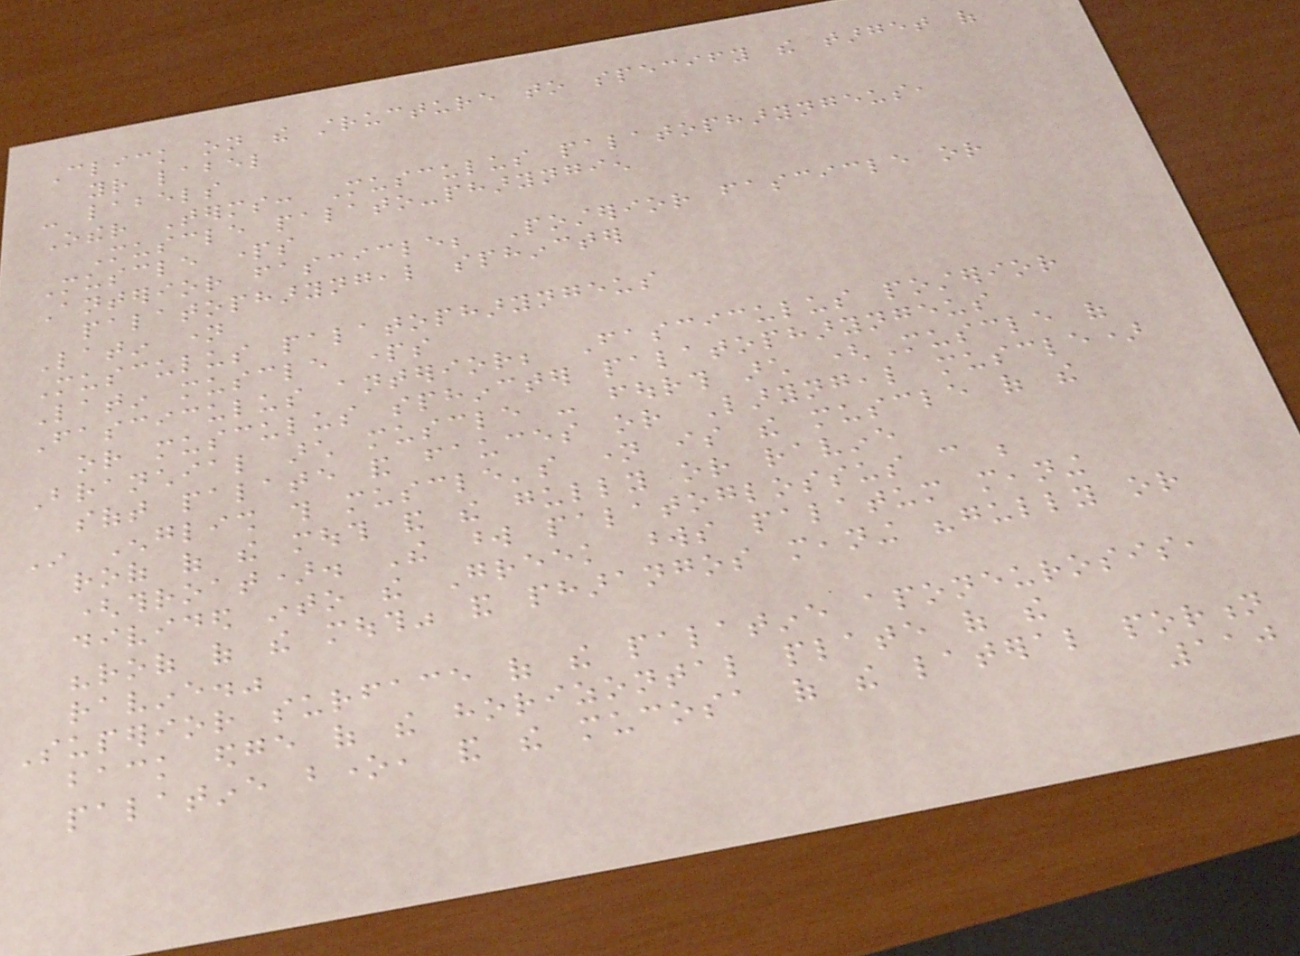Click on the structure to specify the target of
your label
- labels
Other Terms: Musculus palatopharyngeus,
Muscle palato-pharyngien
Muscle parts
Anterior fascicle; Posterior fascicle or
palatopharyngeal sphincter
Latin name
Musculus palatopharyngeus
Latin muscle parts
Fasciculus anterior; Fasciculus posterior
or musculus sphincter palatopharyngeus
Branchial arch muscle - fourth arch (Muscle of
soft palate and fauces or Laryngeal muscle)
In English this muscle's name is the muscle of the
roof of the mouth and the gully or ravine
(throat). The word palatoglossus can be
divided into the Greek words palatum meaning
"roof of the mouth" and pharangos meaning "gully or
ravine."
Superior surface of the palatine aponeurosis,
back edge of the horizontal plate of the
palatine bone, and the mucosa of the lateral portion
110
